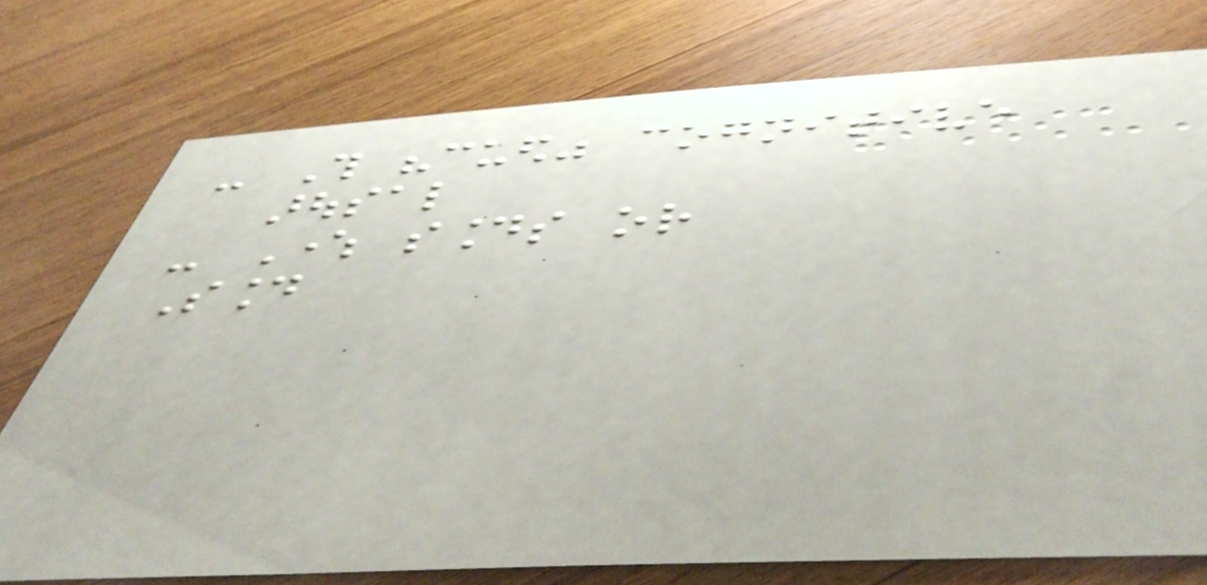- This "cued" cognitive
arousal
- Where sounds or
Sound
